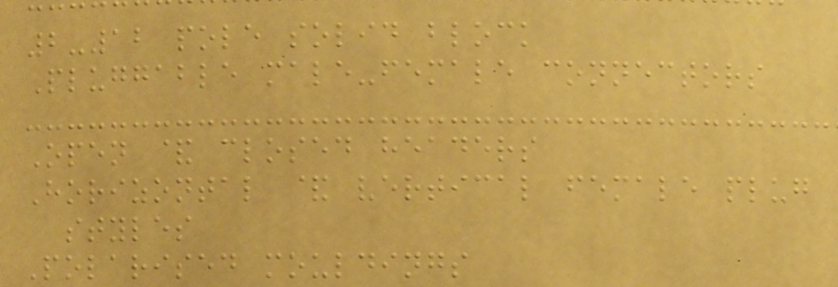2-12 pole solid block
Pluggable male-female connectors
Open & closed headers
Horizontal & vertical female plug
styles
Polarised mouldings
